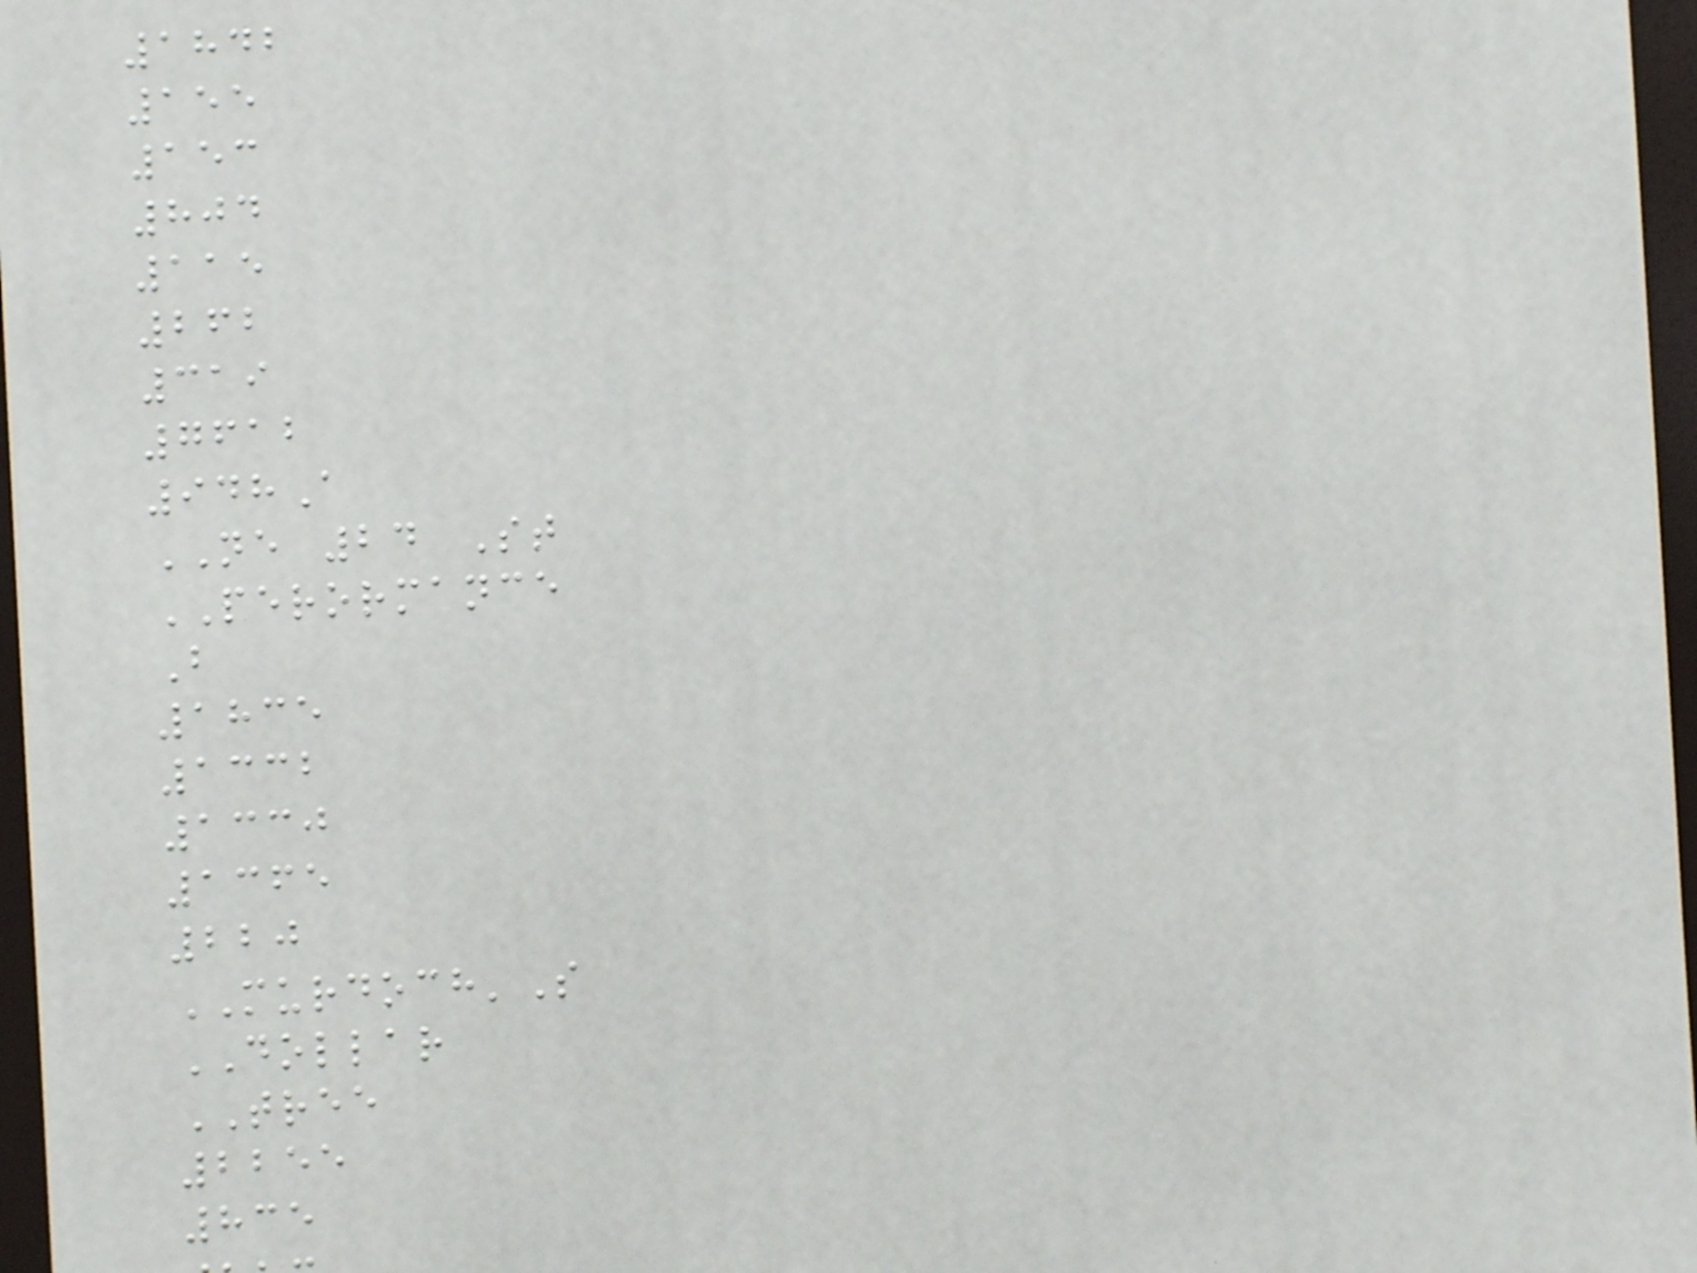1842
155
153
804
115
262
319
7612
948A
NE 24 St
PERORMANCE
B
1835
1332
1330
1365
220
MURDOCH'S
DOLLAR
TREE
2255
835
